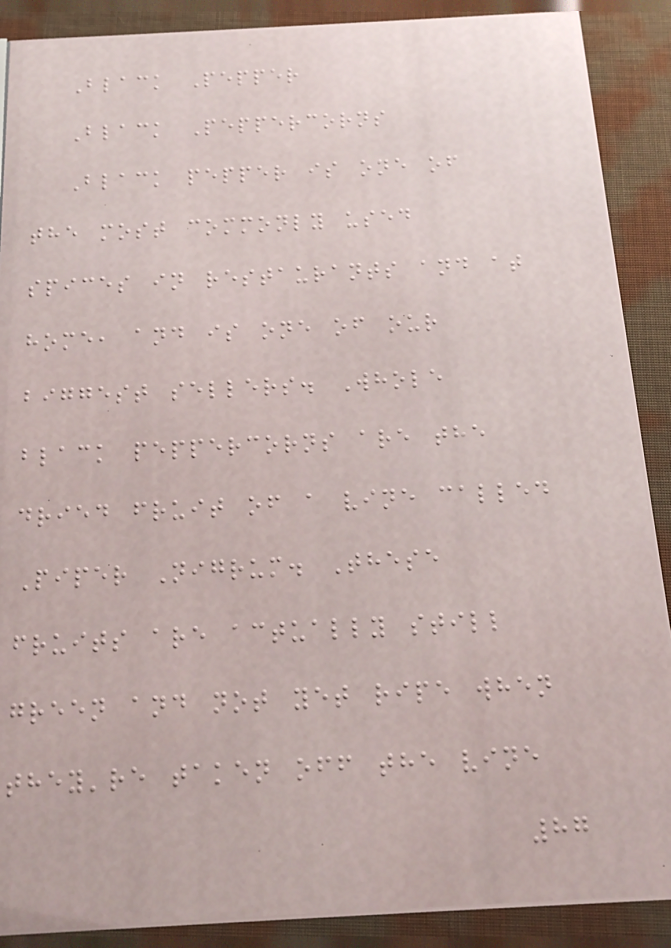Black Pepper
Black Peppercorns
Black pepper is one of
the most commonly used
spices in restaurants and at
home, and is one of our
biggest sellers. Whole
black peppercorns are the
dried fruit of a vine called
Piper Nigrum. These
fruits are actually still
green and not yet ripe when
they're taken off the vine
87
